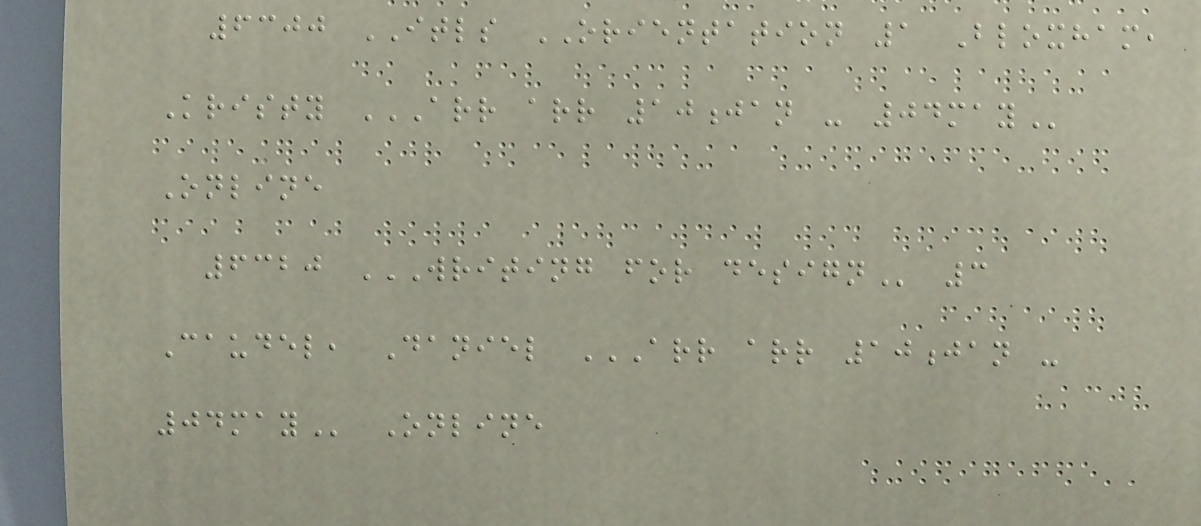6300 ITLS ORIENTATION 1 Bloxham,
Kristy ARR ARR 10JAN - 04MAY
Online
6320 WRITING FOR DESIGN 3
Caudel, Daniel ARR ARR 10JAN -
04MAY Online
